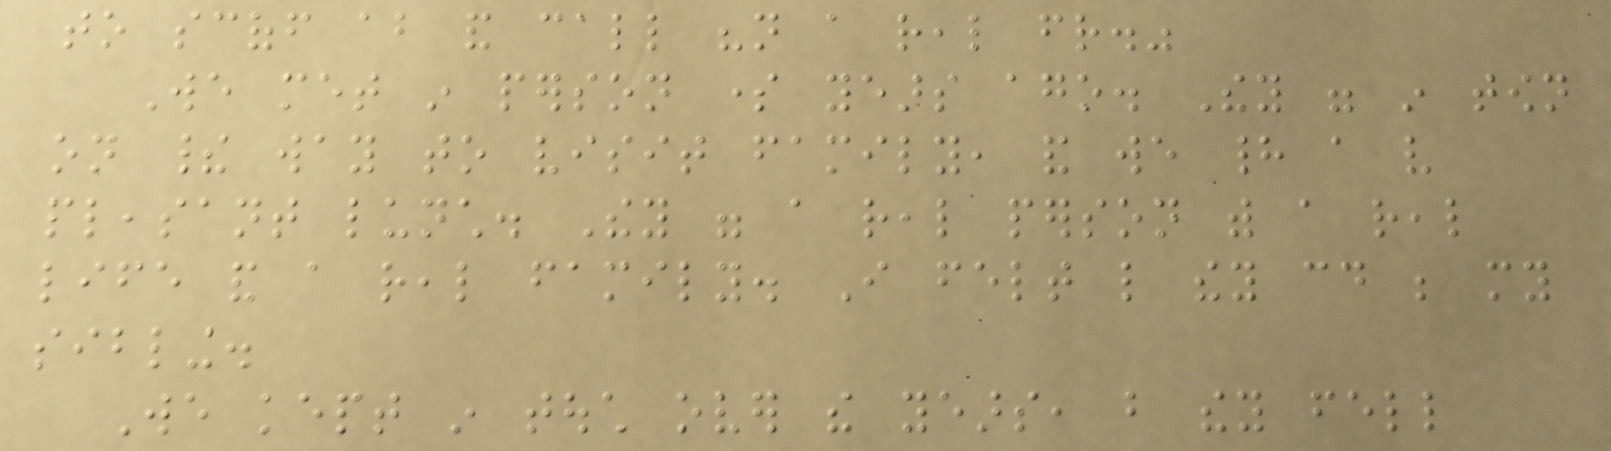to scoff about and call "not a real friend."
We met in person some years ago. They were in town
on their way to visit family, and we had a very
pleasant lunch. They were a real person with a real
life and a real family. I felt like they could be my
sibling.
We kept in touch over the years, but they fell
